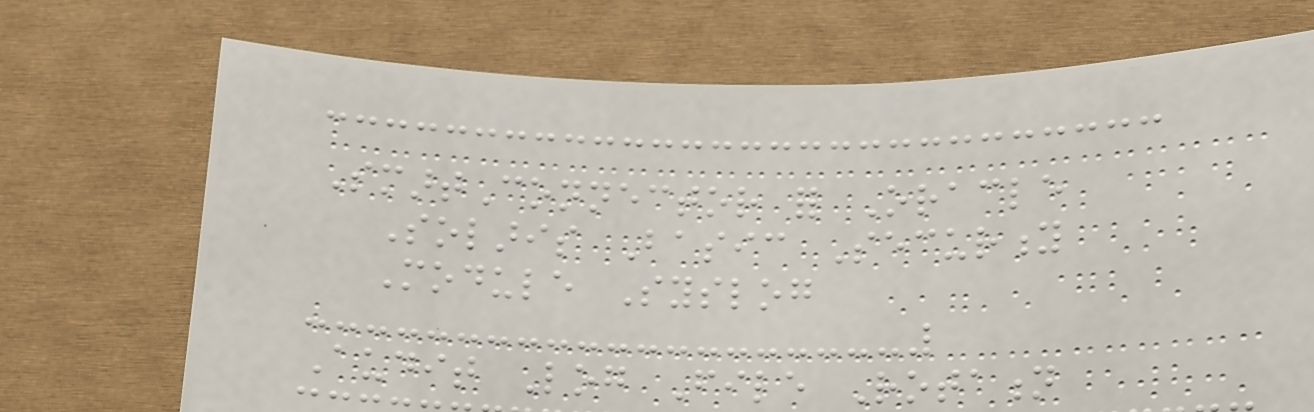SmartConnector for Oracle
Solaris Basic Security
Module Syslog
Audit Log File Rotation
